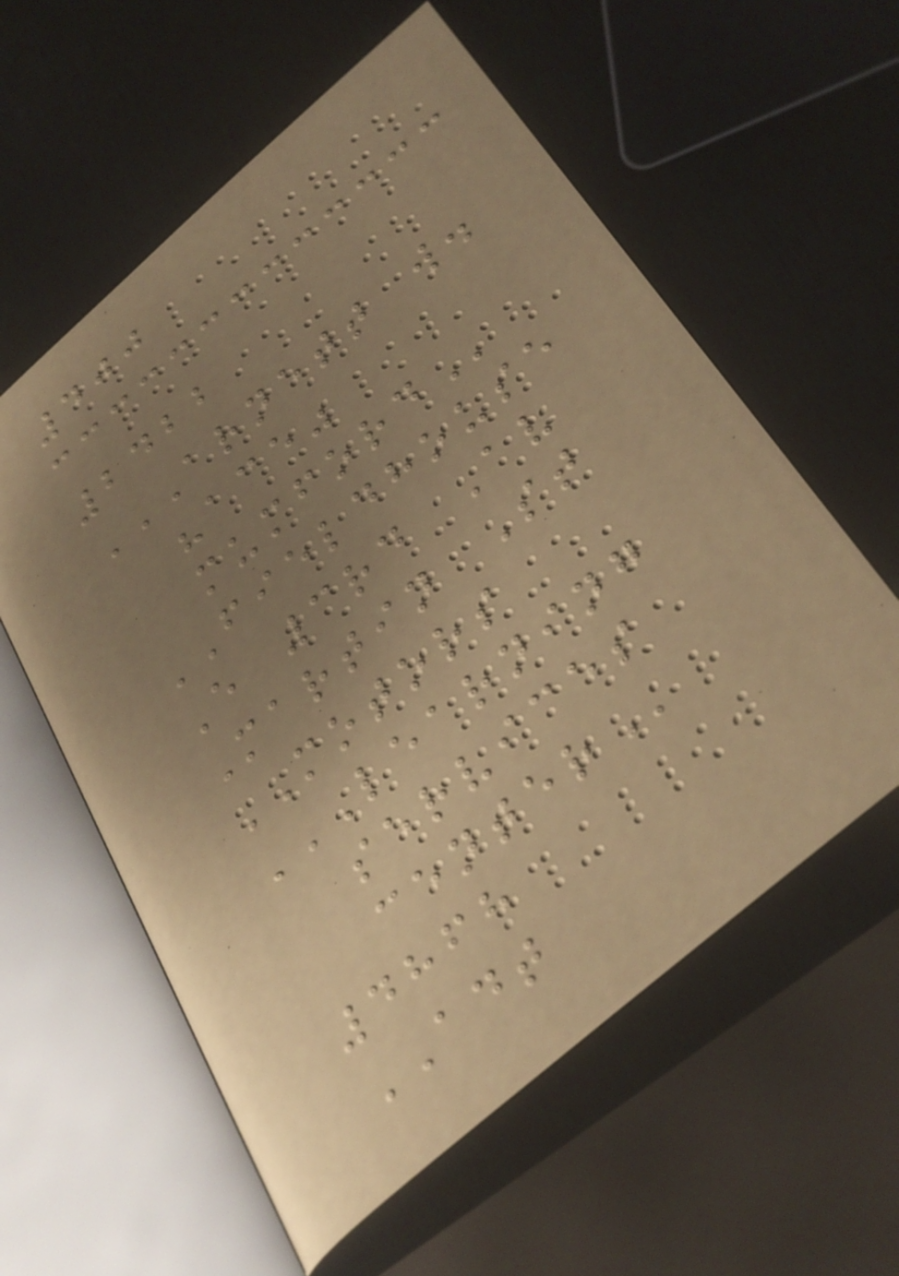400
2422
ARNETT W.
"ACE"
MUMFORD
FIELDHOUSE
E 3rd Av
Martin St
MOTORS
LEARNING
SERVICES
CENTER
4868
ADT
